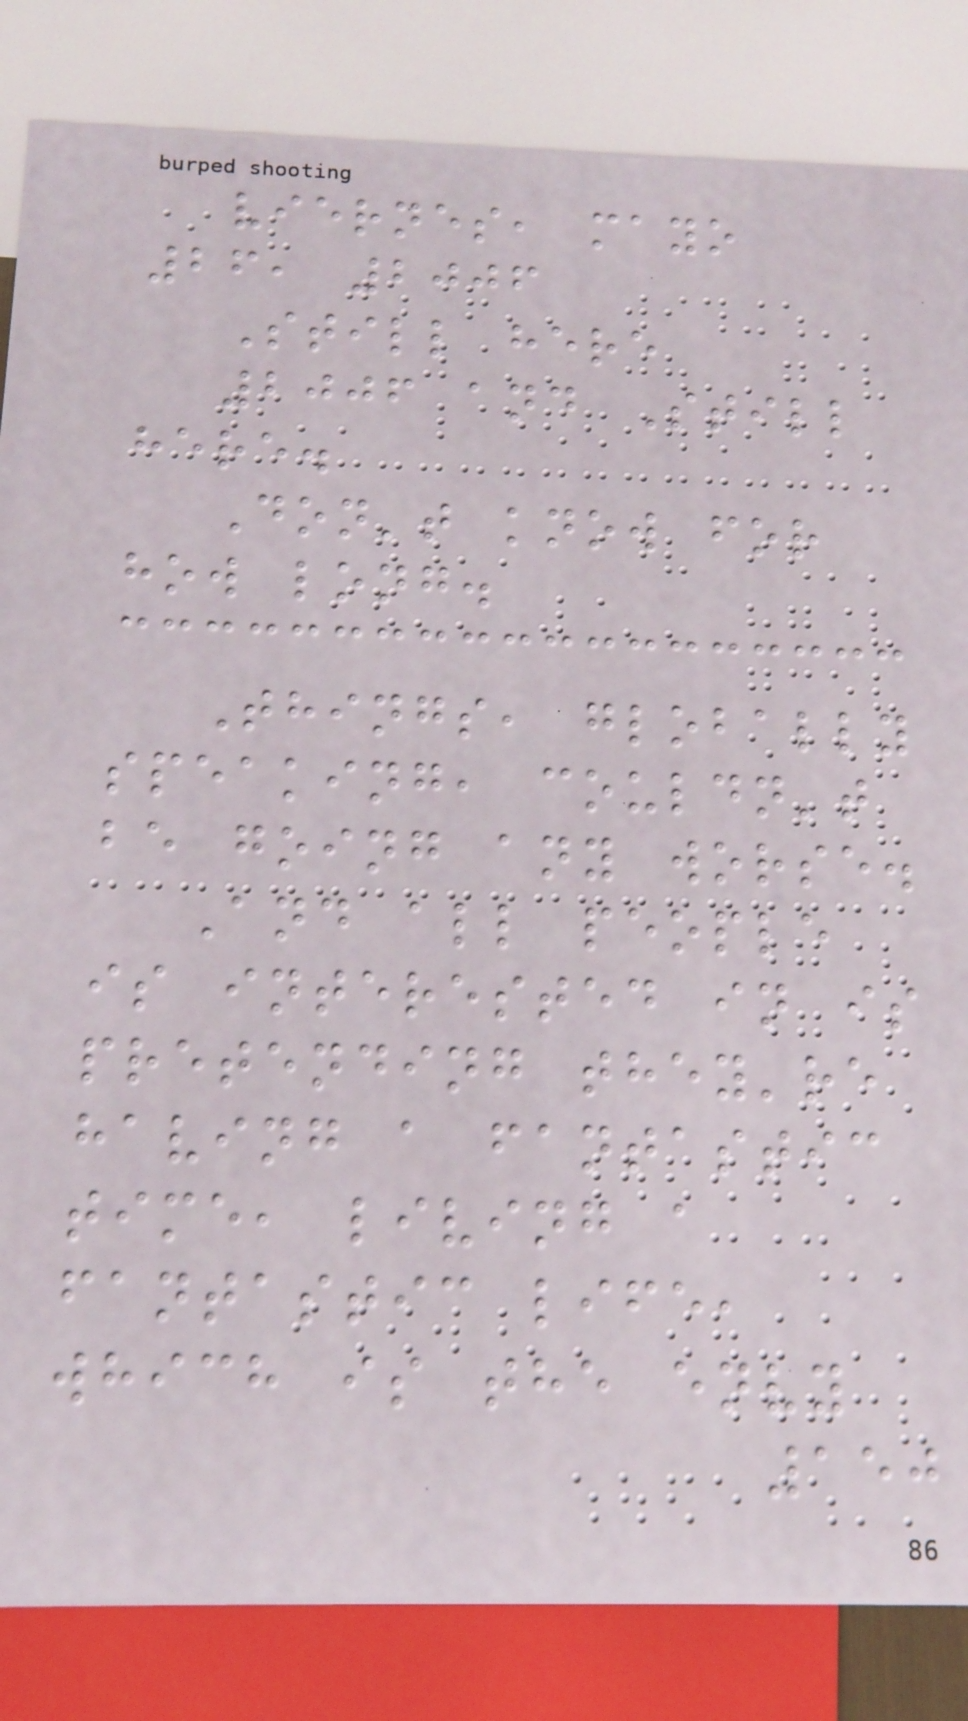viernes, mayo
26, 2006
Still here
2006 and Still
here.
Don't know for
how long.
Things, globally
speaking, couldn't
be going any worse.
And all people
is interested in is
pretending they're
having a fantastic
time, living a
fantastic life,
which is the envy
150
